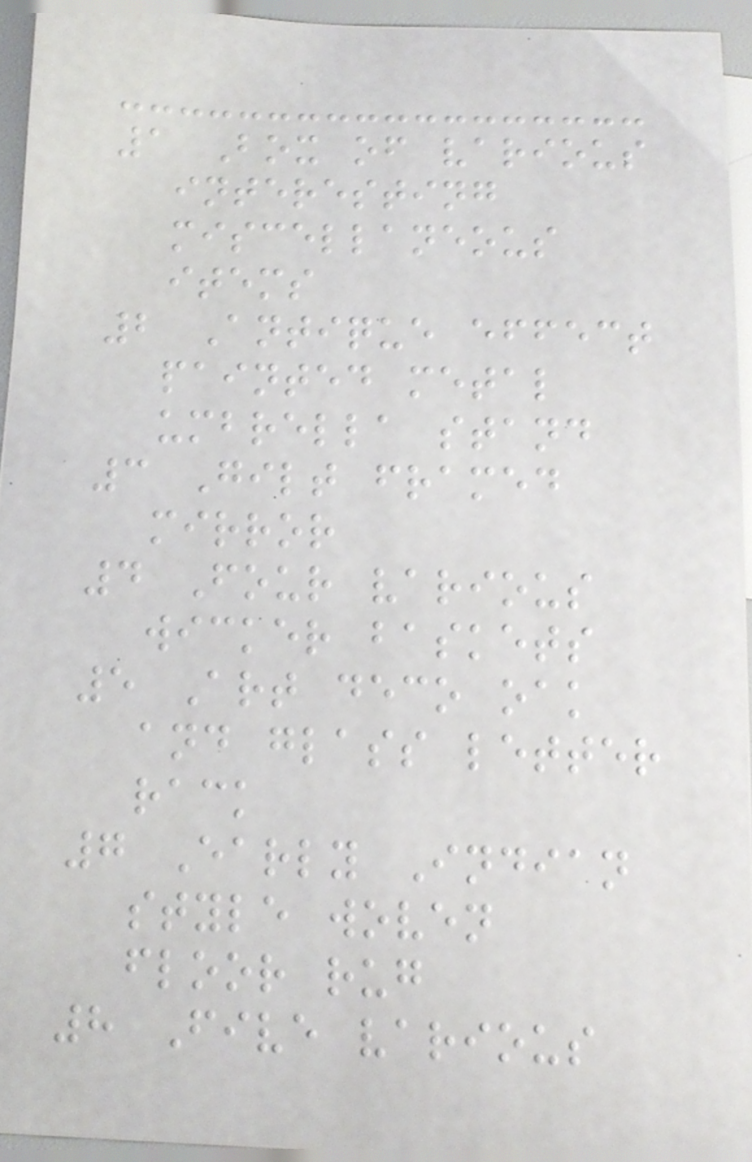1 Box of various
interesting
miscellaneous
items
2 Antique effect
painted metal
umbrella stand
3 Gilt framed
mirror
4 Four various
wicker baskets
5 Art deco oak
and glass letter
rack
7 Early Indian
style woven
floor rug
8 Five various
